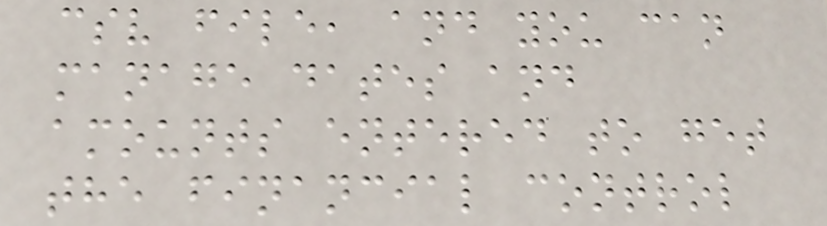csv file, and you can
manage dates and
amounts entered to get
the financial control
